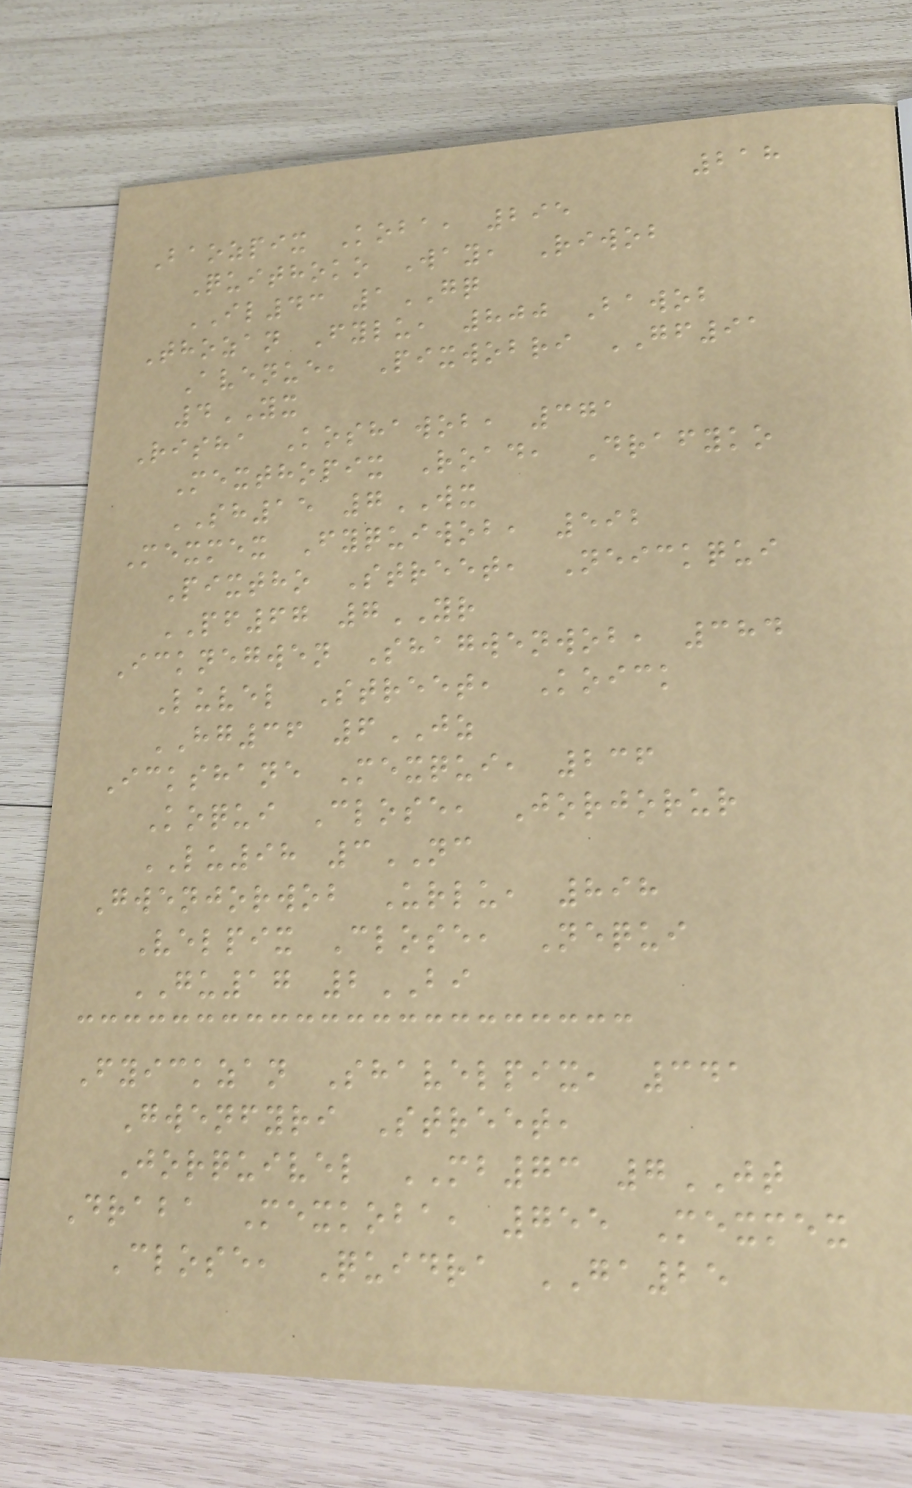218
Baozpix Koba, 295
Quithoko Way, Riwob
IL43 1GQ
Thozan Fylu, 800 Bawob
Avenue, Pixwobri GF91
4YX
Risha Koshawob, 371
Mexthopix Road, Drafyko
SH15 7WX
Mexmex Fyquiwob, 592
Pixtho Street, Neickqui
PF67 7YR
Icknegwen Shagwenwob, 384
Luvel Street, Koick
HG36 6JZ
Ickshane Mexqui, 236
Koqui Close, Jorjorur
LU98 3NC
Gwenjorwob Urlu, 898
Velpix Close, Nequi
GU17 2BI
Fyickzan Shavelpix, 341
Gwenfyri Street,
Jorquivel MB73 7JT
Draba Mexkoba, 755 Mexmex
Close, Quidra GA25
